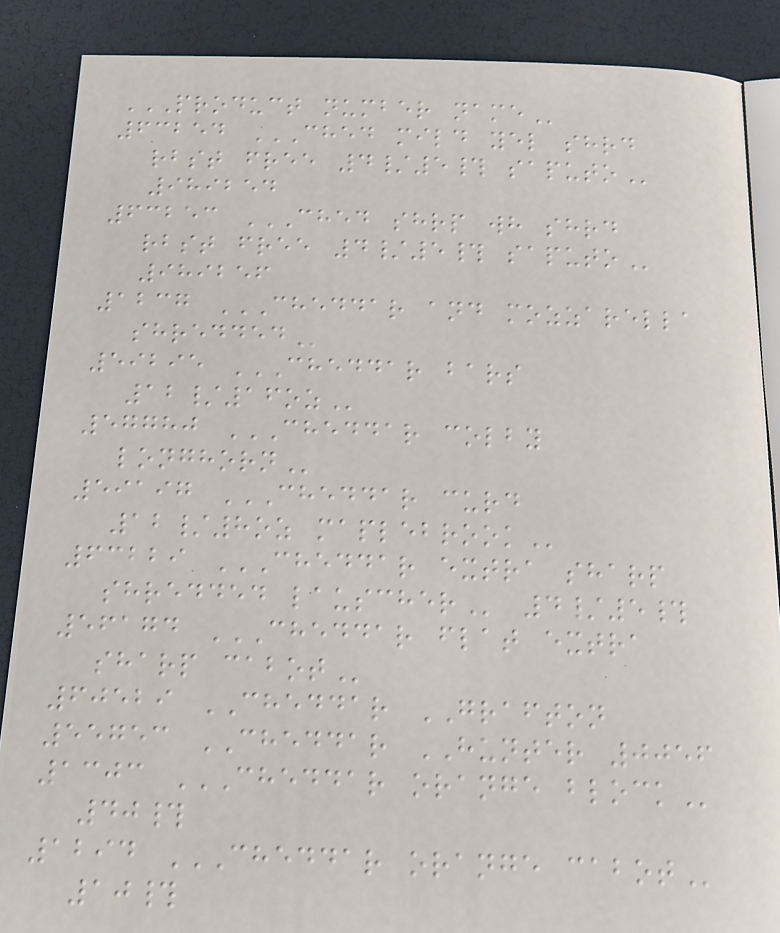PRODUCT NUMBER NAME
63254 CHED MILD YEL SHRD
RBST FREE 4/5# SAPUTO
989254
63253 CHED SHRP WH SHRD
RBST FREE 4/5# SAPUTO
989256
1237 CHEDDAR AND MOZZARELLA
SHREDDED
59295 CHEDDAR BARS
12/16OZ
57780 CHEDDAR COLBY
LONGHORN
59197 CHEDDAR CURD
12/8OZ MAPLEBROOK
63229 CHEDDAR EXTRA SHARP
SHREDDED LAUSCHER 4/5#
56174 CHEDDAR FLAT EXTRA
SHARP CABOT
60529 CHEDDAR GRAFTON
55753 CHEDDAR HUNTER 0056
1303 CHEDDAR ORANGE BLOCK
40#
1294 CHEDDAR ORANGE CABOT
10#
